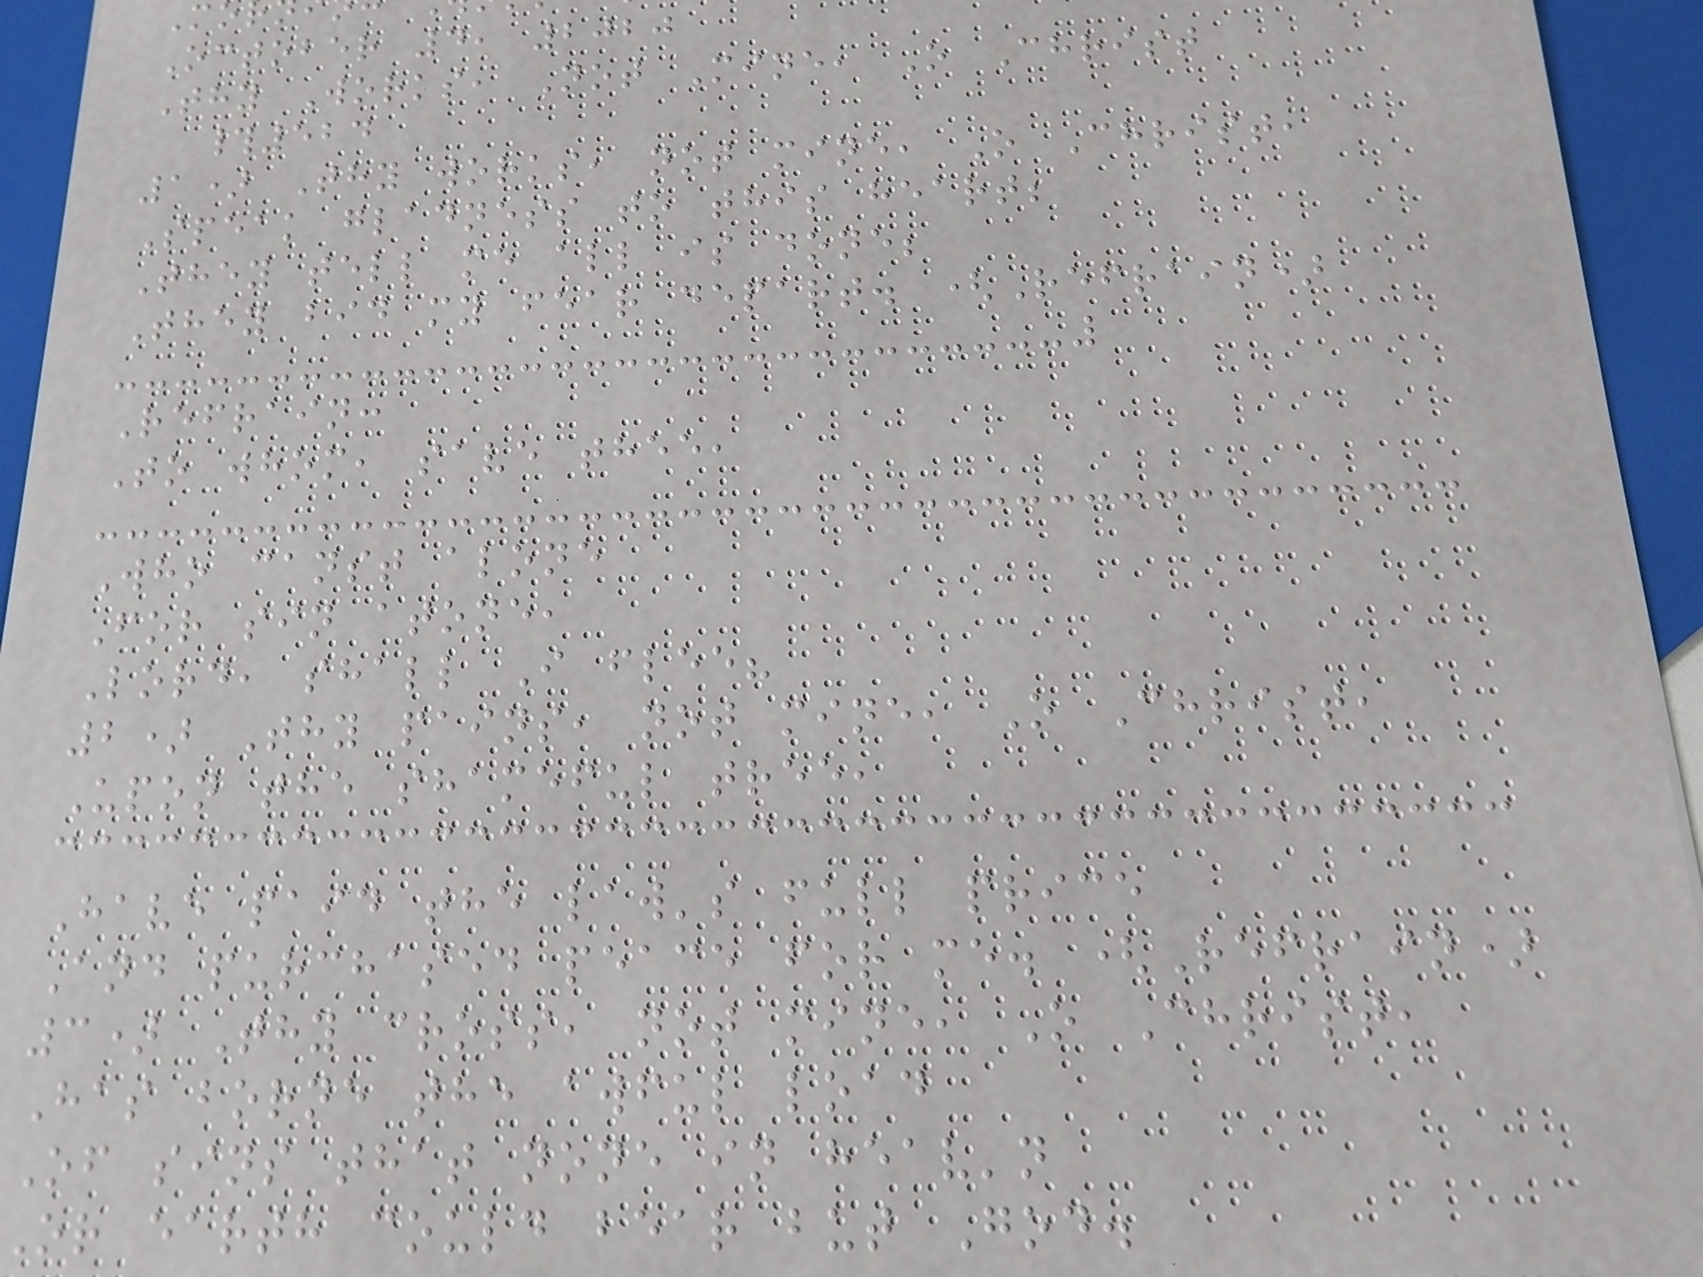October 4, 2020
Thy Works, Not Mine, O Christ
#524
1) Thy works, not mine, O Christ,
Speak gladness to this heart;
They tell me all is done;
They bid my fear depart. (Refrain)
Refrain:
To whom, save thee,
Who canst alone
For sin atone,
Lord, shall I flee?
2) Thy pains, not mine, O Christ,
Upon the shameful tree,
Have paid the law's full price
And purchased peace for me. (Refrain)
3) Thy cross, not mine, O Christ,
Has borne the awful load
Of sins that none in heav'n
or earth could bear but God.
